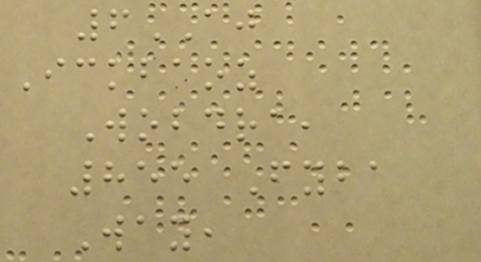6AJ
Ickbaoz
Wobdra,
855 Fyba
Way,
